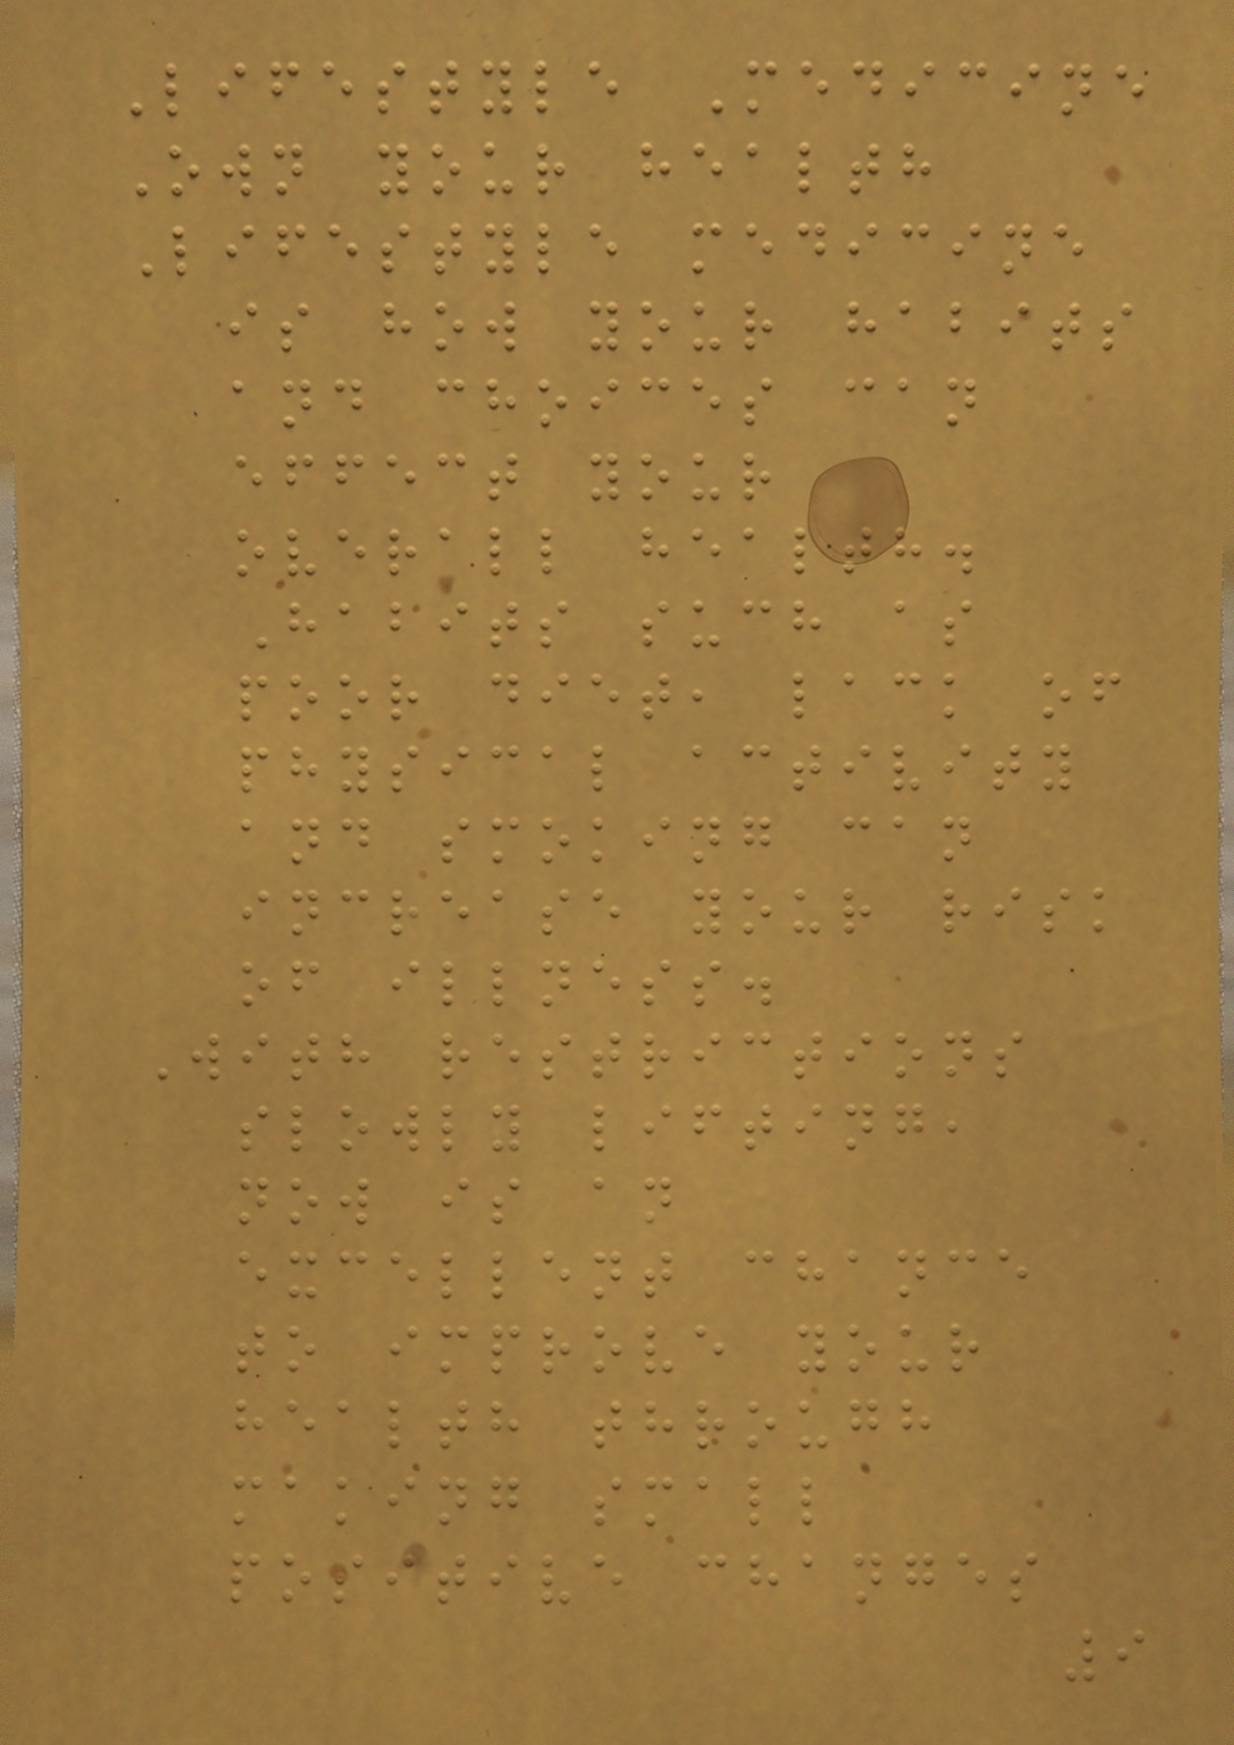Lifestyle Medicine
Own your health
Lifestyle medicine
is how your habits
and choices can
effect your
overall health.
Habits such as
poor diet, lack of
physical activity
and smoking can
increase your risk
of illness.
With restrictions
slowly lifting,
now is an
excellent chance
to improve your
health through
making small
positive changes
9
